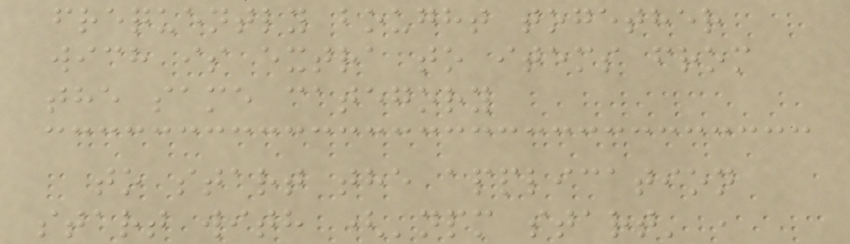frequently bought together
wich is extra to items from
the same category
to start the application
start with ('npm start' ,
